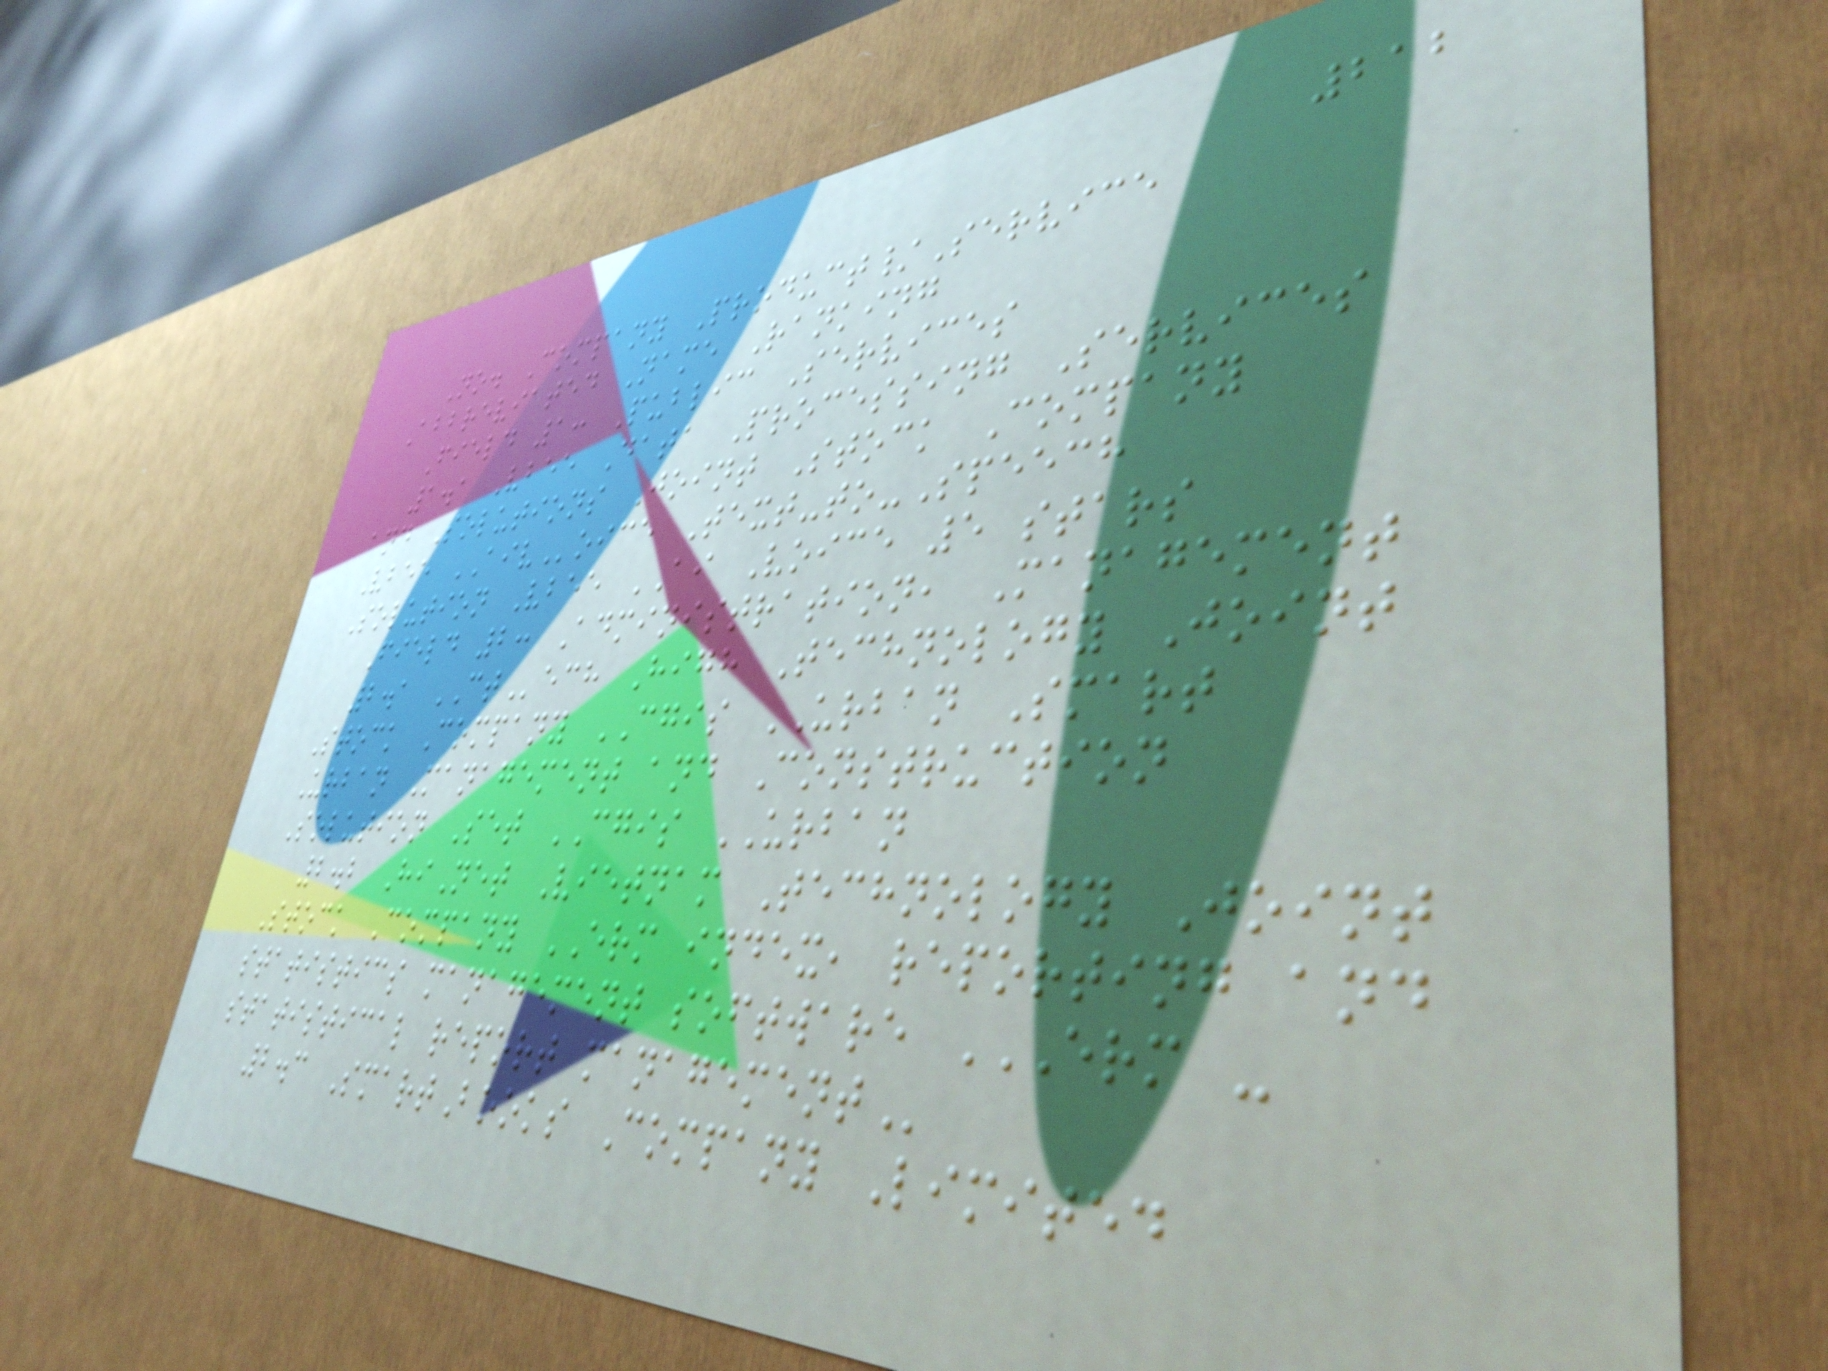212
No. Company Product/Service
Abbreviated Name Ranking
Field 1: Public Services
1.1 Vbee Data Processing Services
and Solutions Joint Stock Company
Vbee AIVoice Text-to-Speech
Solution Vbee AI Voice 5 stars
Field 2: Administration, Management
2.1 CTech High Technology Joint
Stock Company CGIS URBAN Smart
Urban Management and Construction
Solution Set CGIS URBAN
2.2 HiNet Vietnam Technology Joint
Stock Company ERM index, reporting and
statistics management software ERM -
STATISTICAL REPORT MANAGEMENT
2.3 SmartBooks Company Limited
